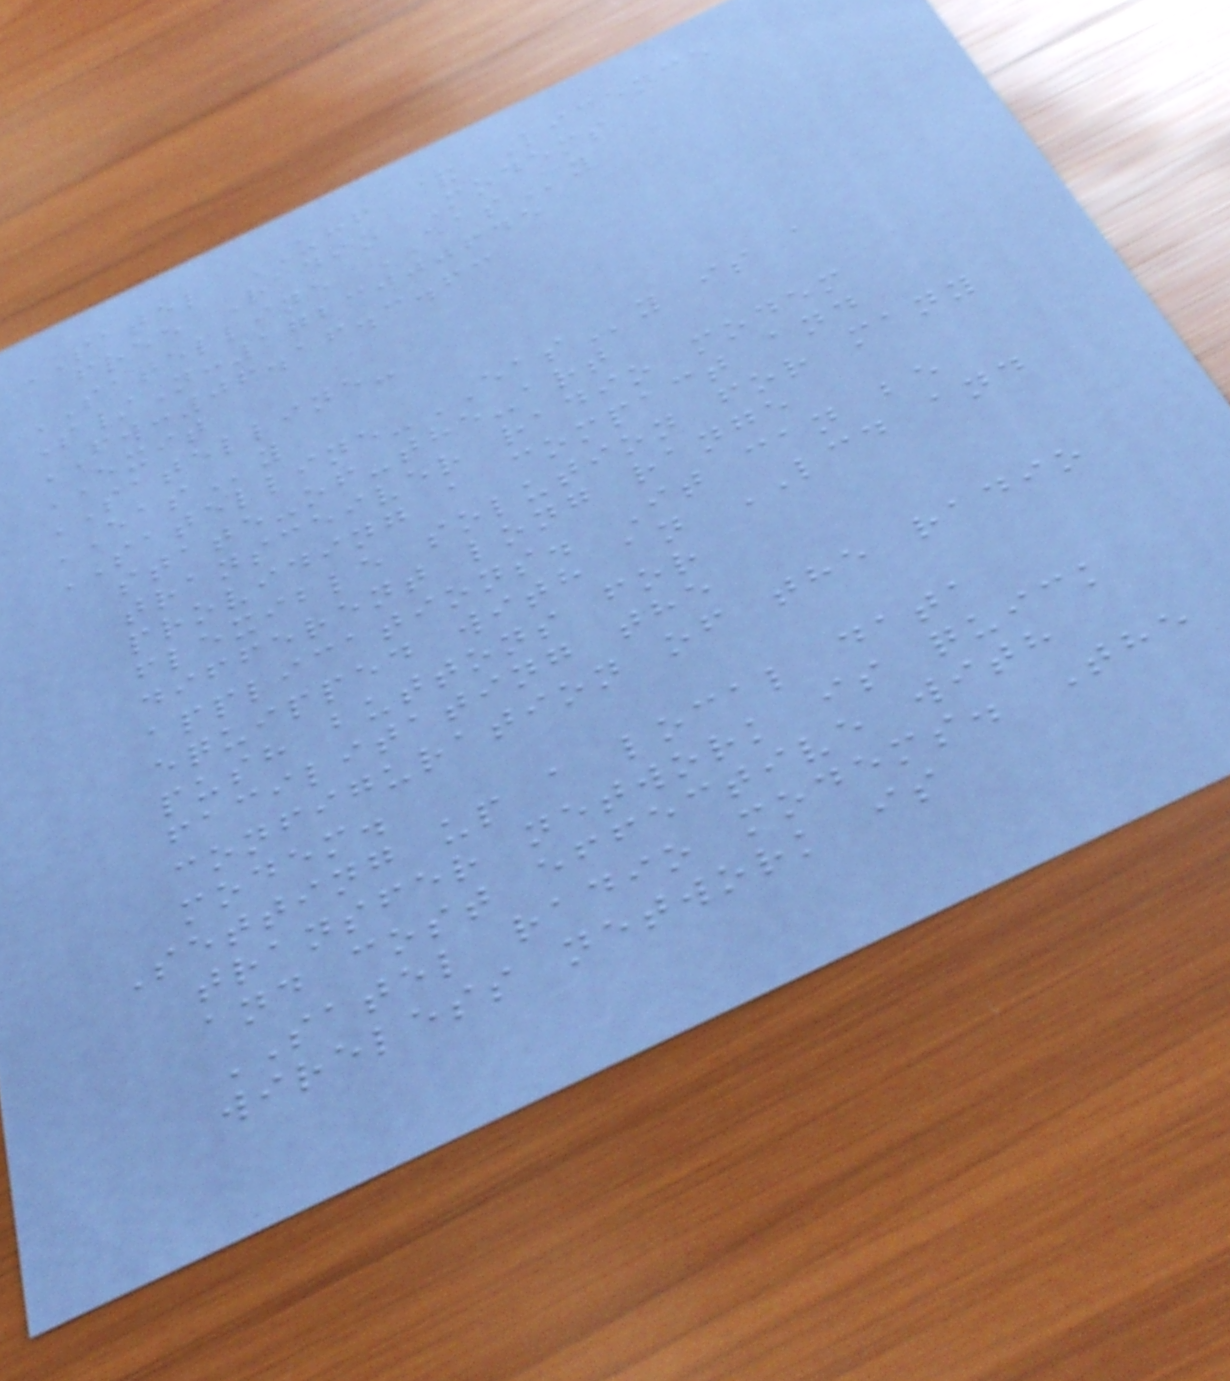SATEL UHF & Licence
free Radio Modems
SATELLINE EASy
S/N:1723000645
FW:06.16.3.63
EXIT
SATELLINE-
EASy
SATELLINE-EASy is a
state-of-the-art
transceiver radio modem
providing a compact and
flexible solution for many
different long range
applications. It can be
equipped with an LCD and
push buttons for
facilitating the
configuration of the radio
modem.
Setting up a local data
transfer network is quick
and cost effective with
SATEL radio modems. The
wireless network is
